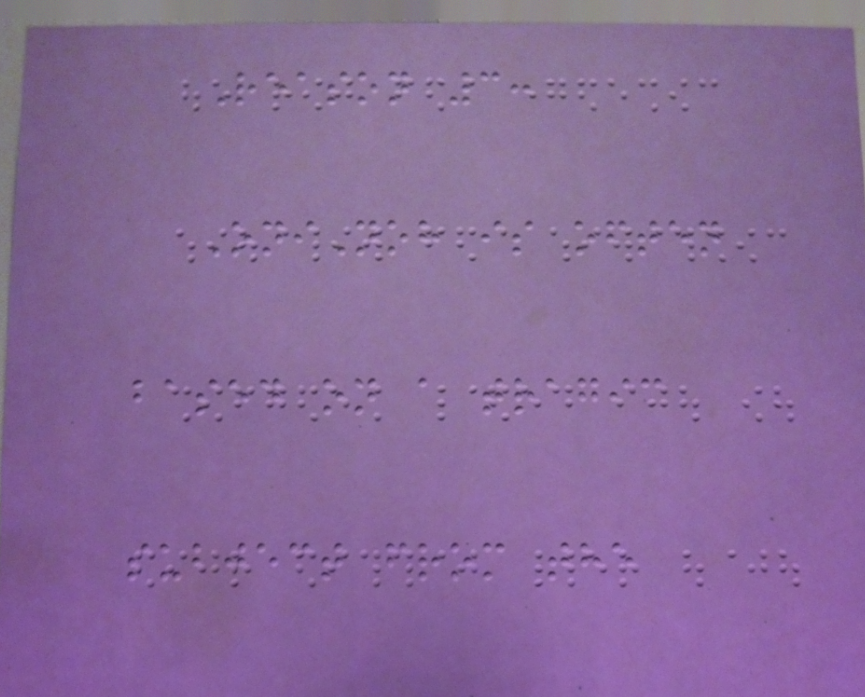Reason 3:
OniNoh is often
based on a tragic
subject from the
